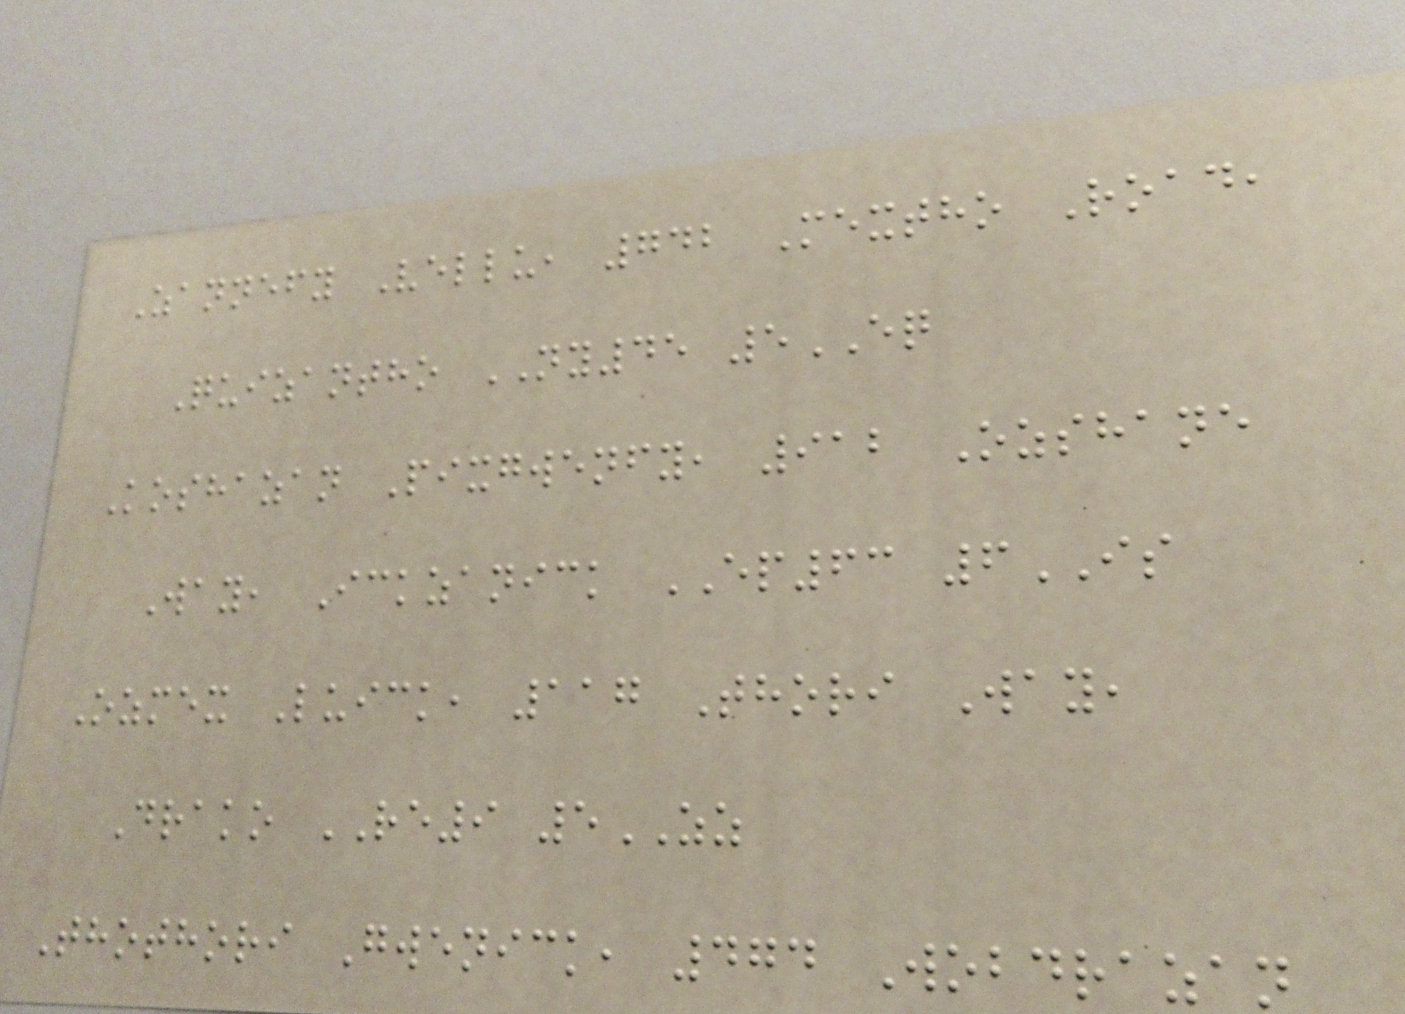Zannefy Vellu, 742 Mextho Road,
Quizantho NY45 5EQ
Koshazan Pixgwenfy, 912 Ozshane
Way, Ickzanick EP63 6IS
Ozmex Luick, 117 Thori Way,
Drako RE9 5ZZ
Thothori Gwenick, 474 Wobdrazan
